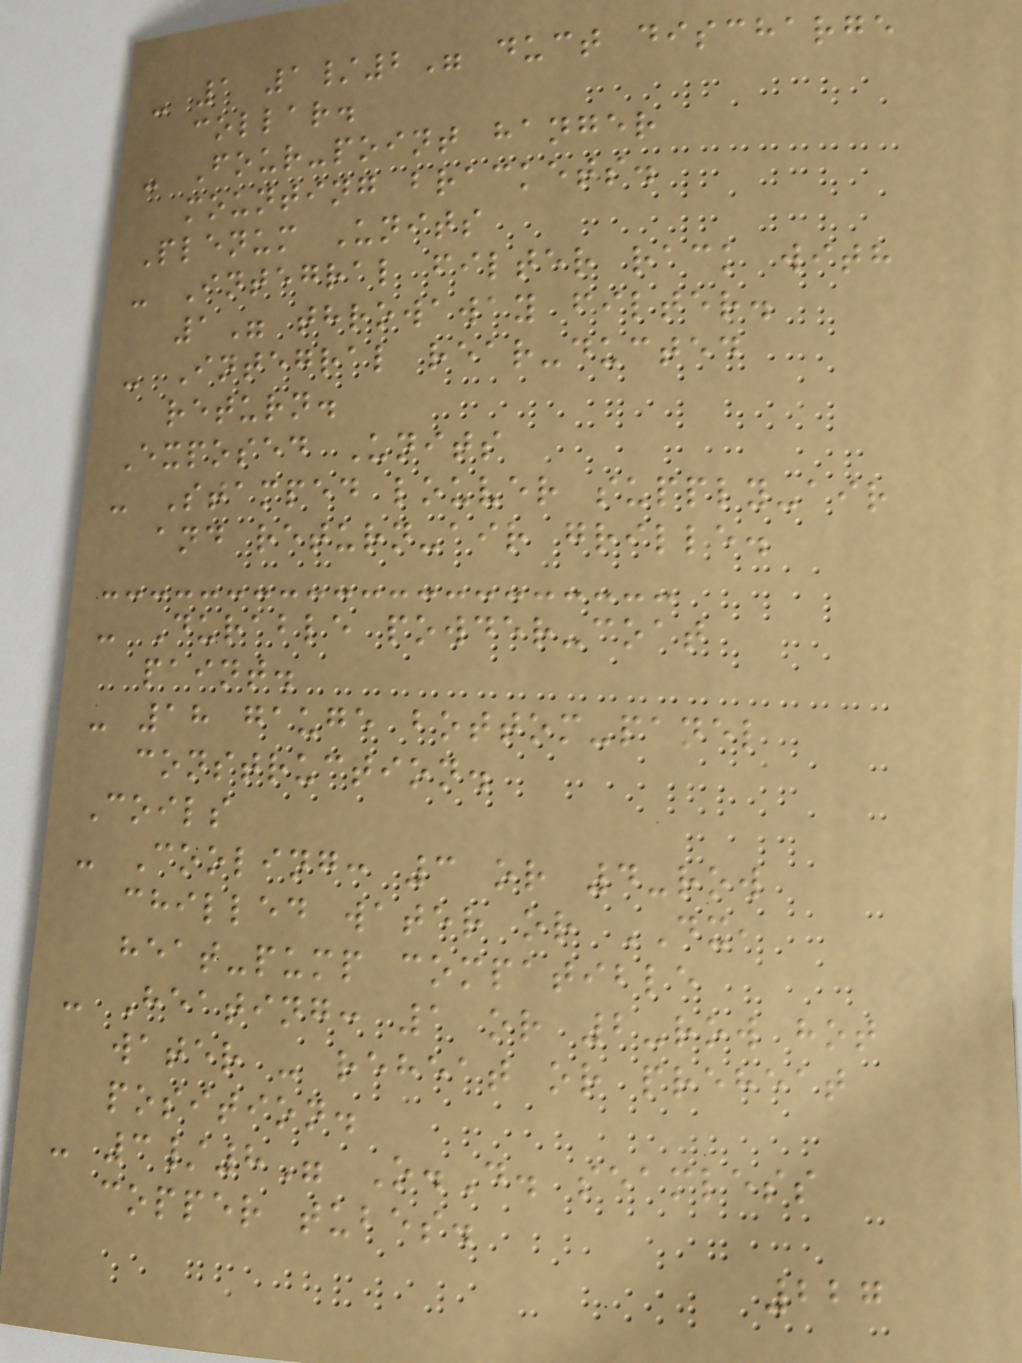- 1 1/2" duct discharge
collar.
- Four-point hanger
mounting brackets.
Plenum Units
- Integral filter rack with
1" throwaway filter.
- Integral rear-ducted
return.
Exposed Units
- Stamped louver supply-air
and return-air grille.
- Durable powder-coat
paint.
- 18 gauge bottom-panel
construction.
Coils
- Cooling: 3 or 4-row
chilled water or DX,
heat-pump compatible
- Heating: 1 or 2-row hot
water - reheat or preheat
position.
- 3/8" O.D. seamless
copper tubes.
227
